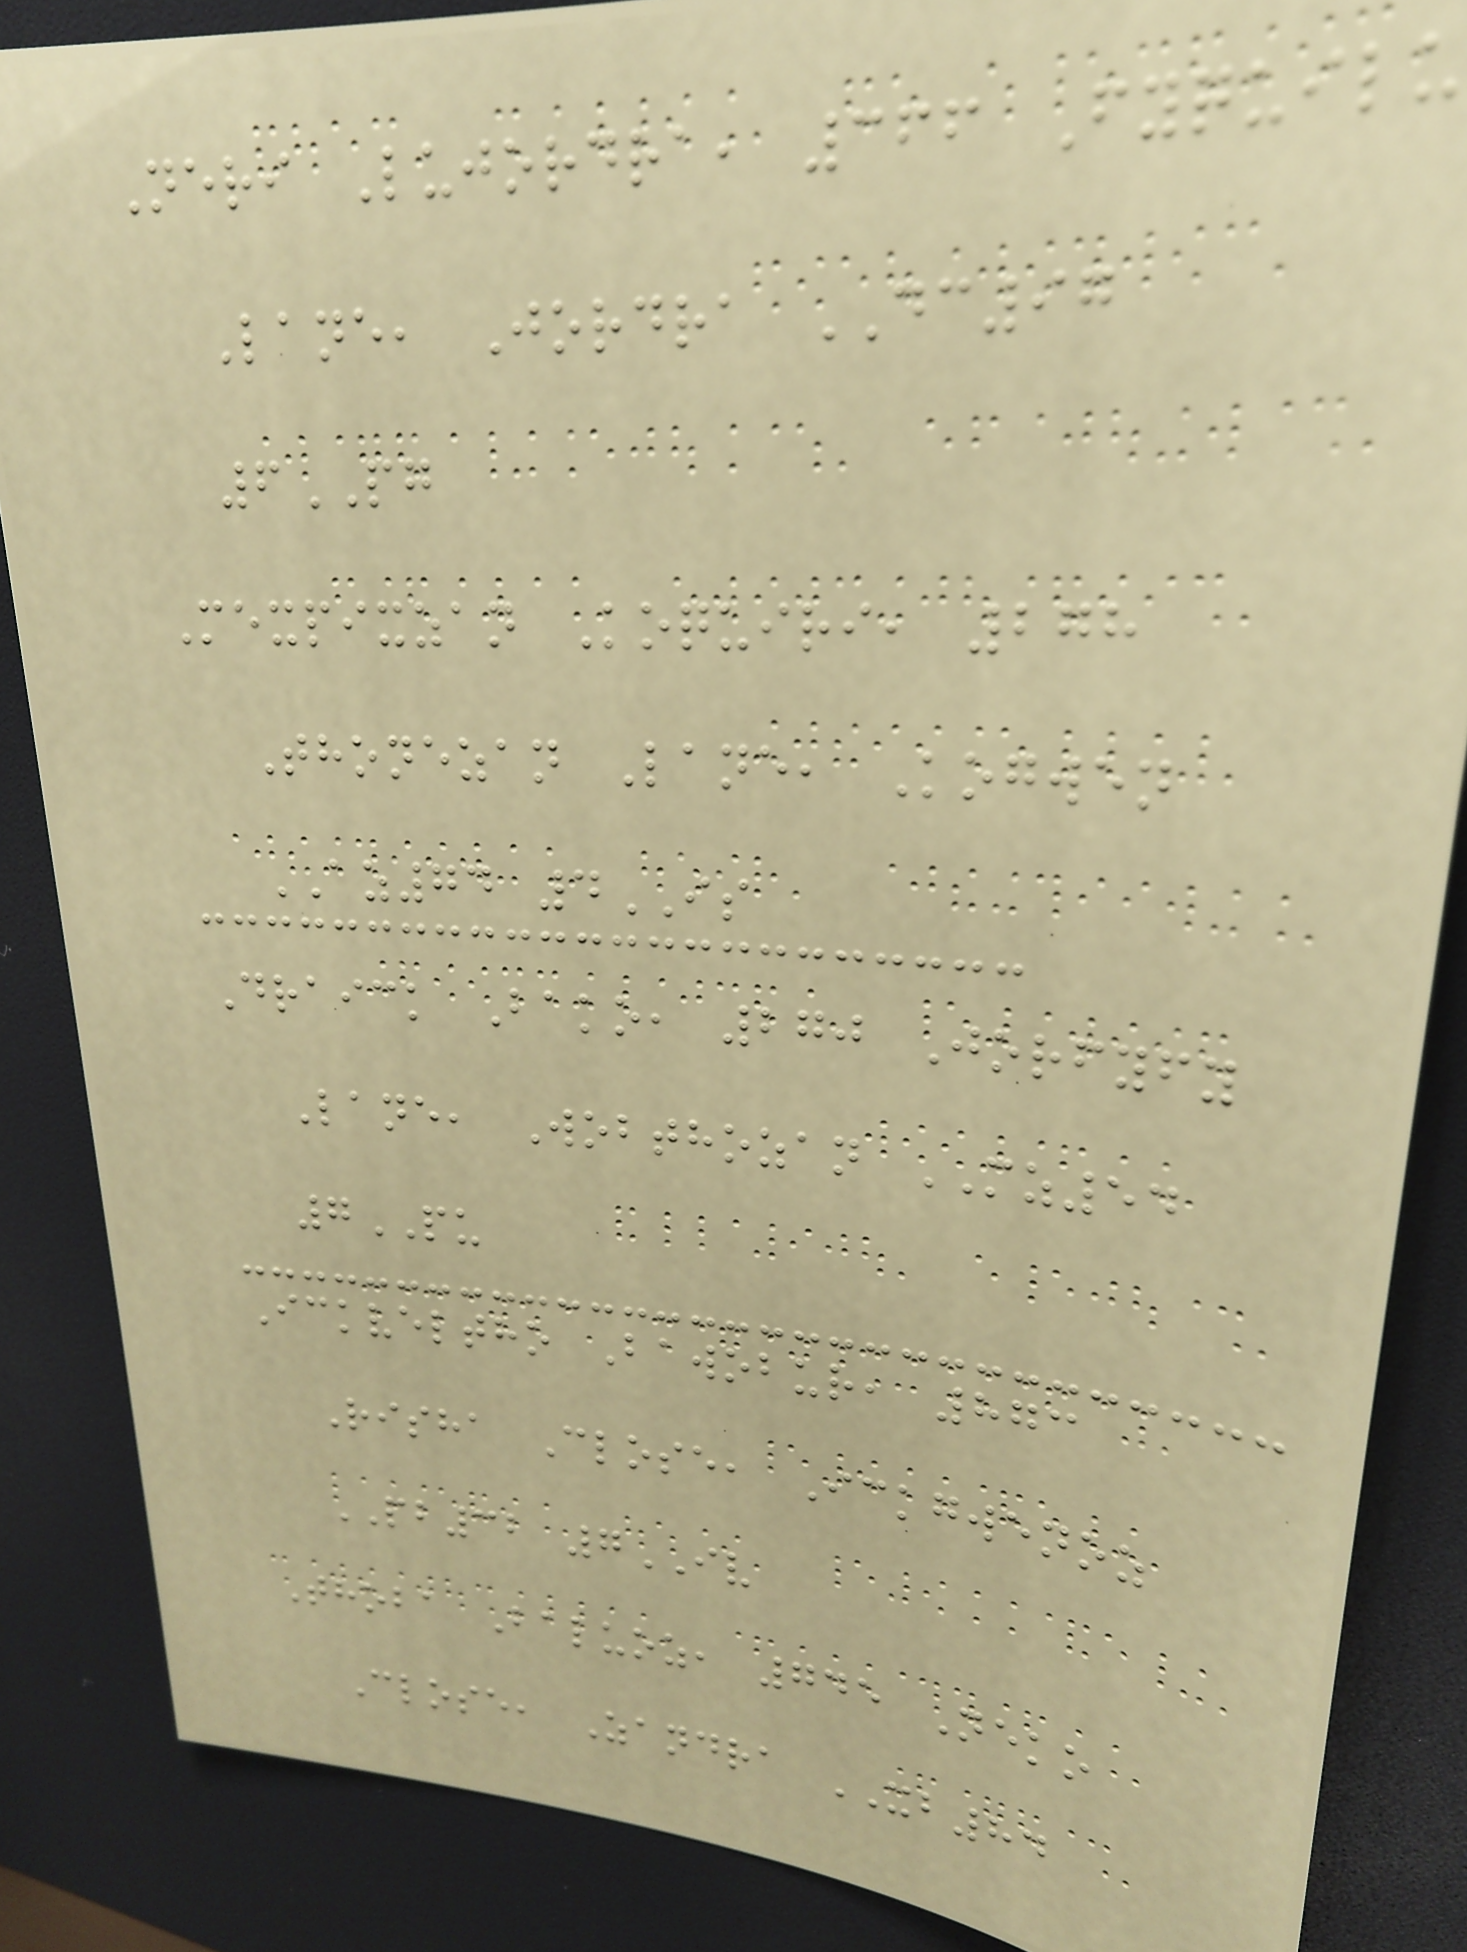Neri Lujordra, 366 Fyquilu
Lane, Jordra DC97
6PG
Mexpixzan Koquiri, 278
Thonezan Lane, Kogwen
AZ74 4IS
Draick Bako, 270 Jorfyfy
Lane, Wobthozan MZ54
7PU
Ickveltho Bawobur, 873
Risha Close, Ickgwenoz
PB32 7IV
Thoba Baluoz, 745 Neko
Close, Zandra XB84
